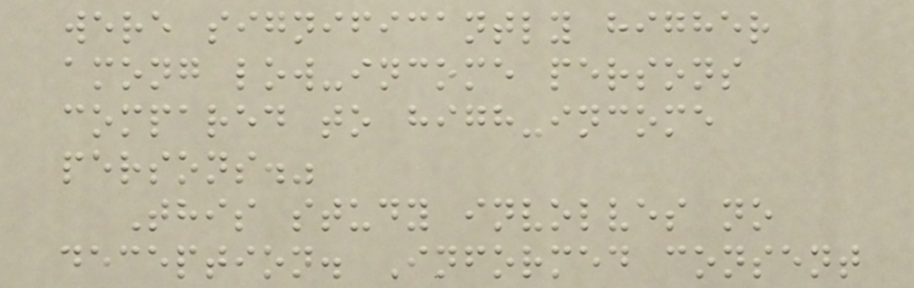were significantly higher
among low-income persons
compared to high-income
persons."
This study involves no
deception. Informed consent
